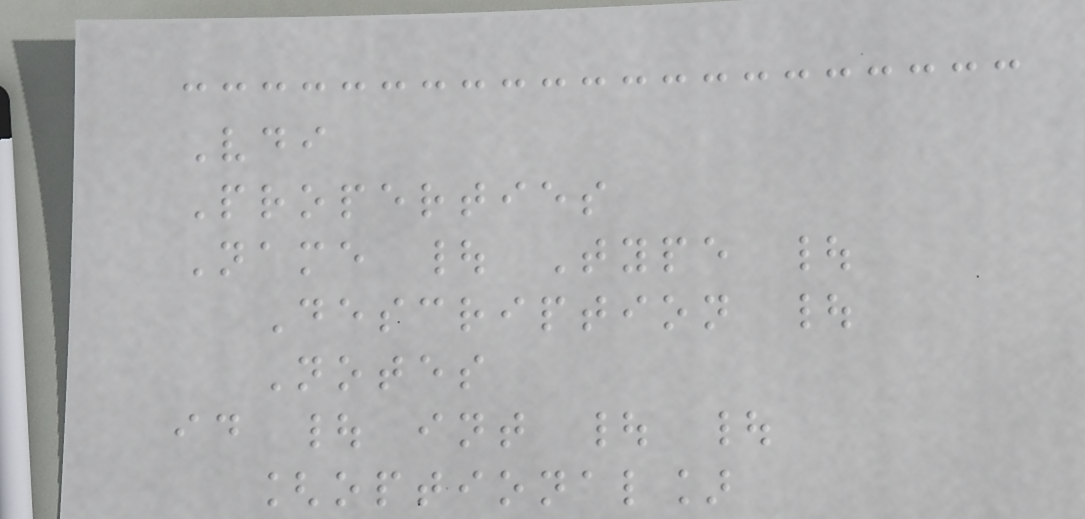Vdi
Properties
Name | Type |
Description |
Notes
id | int | |
[optional]
